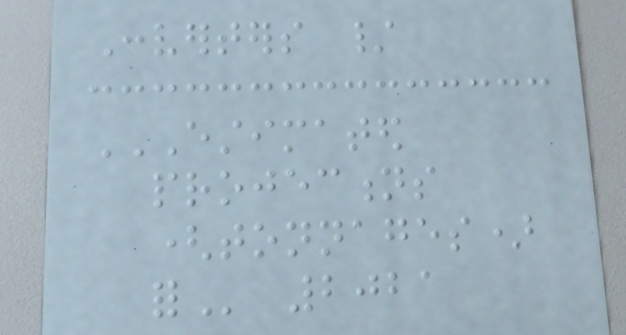Converters /
ESTIMATED
PROJECTIONS
(TONNAGES)
FOR 2021
